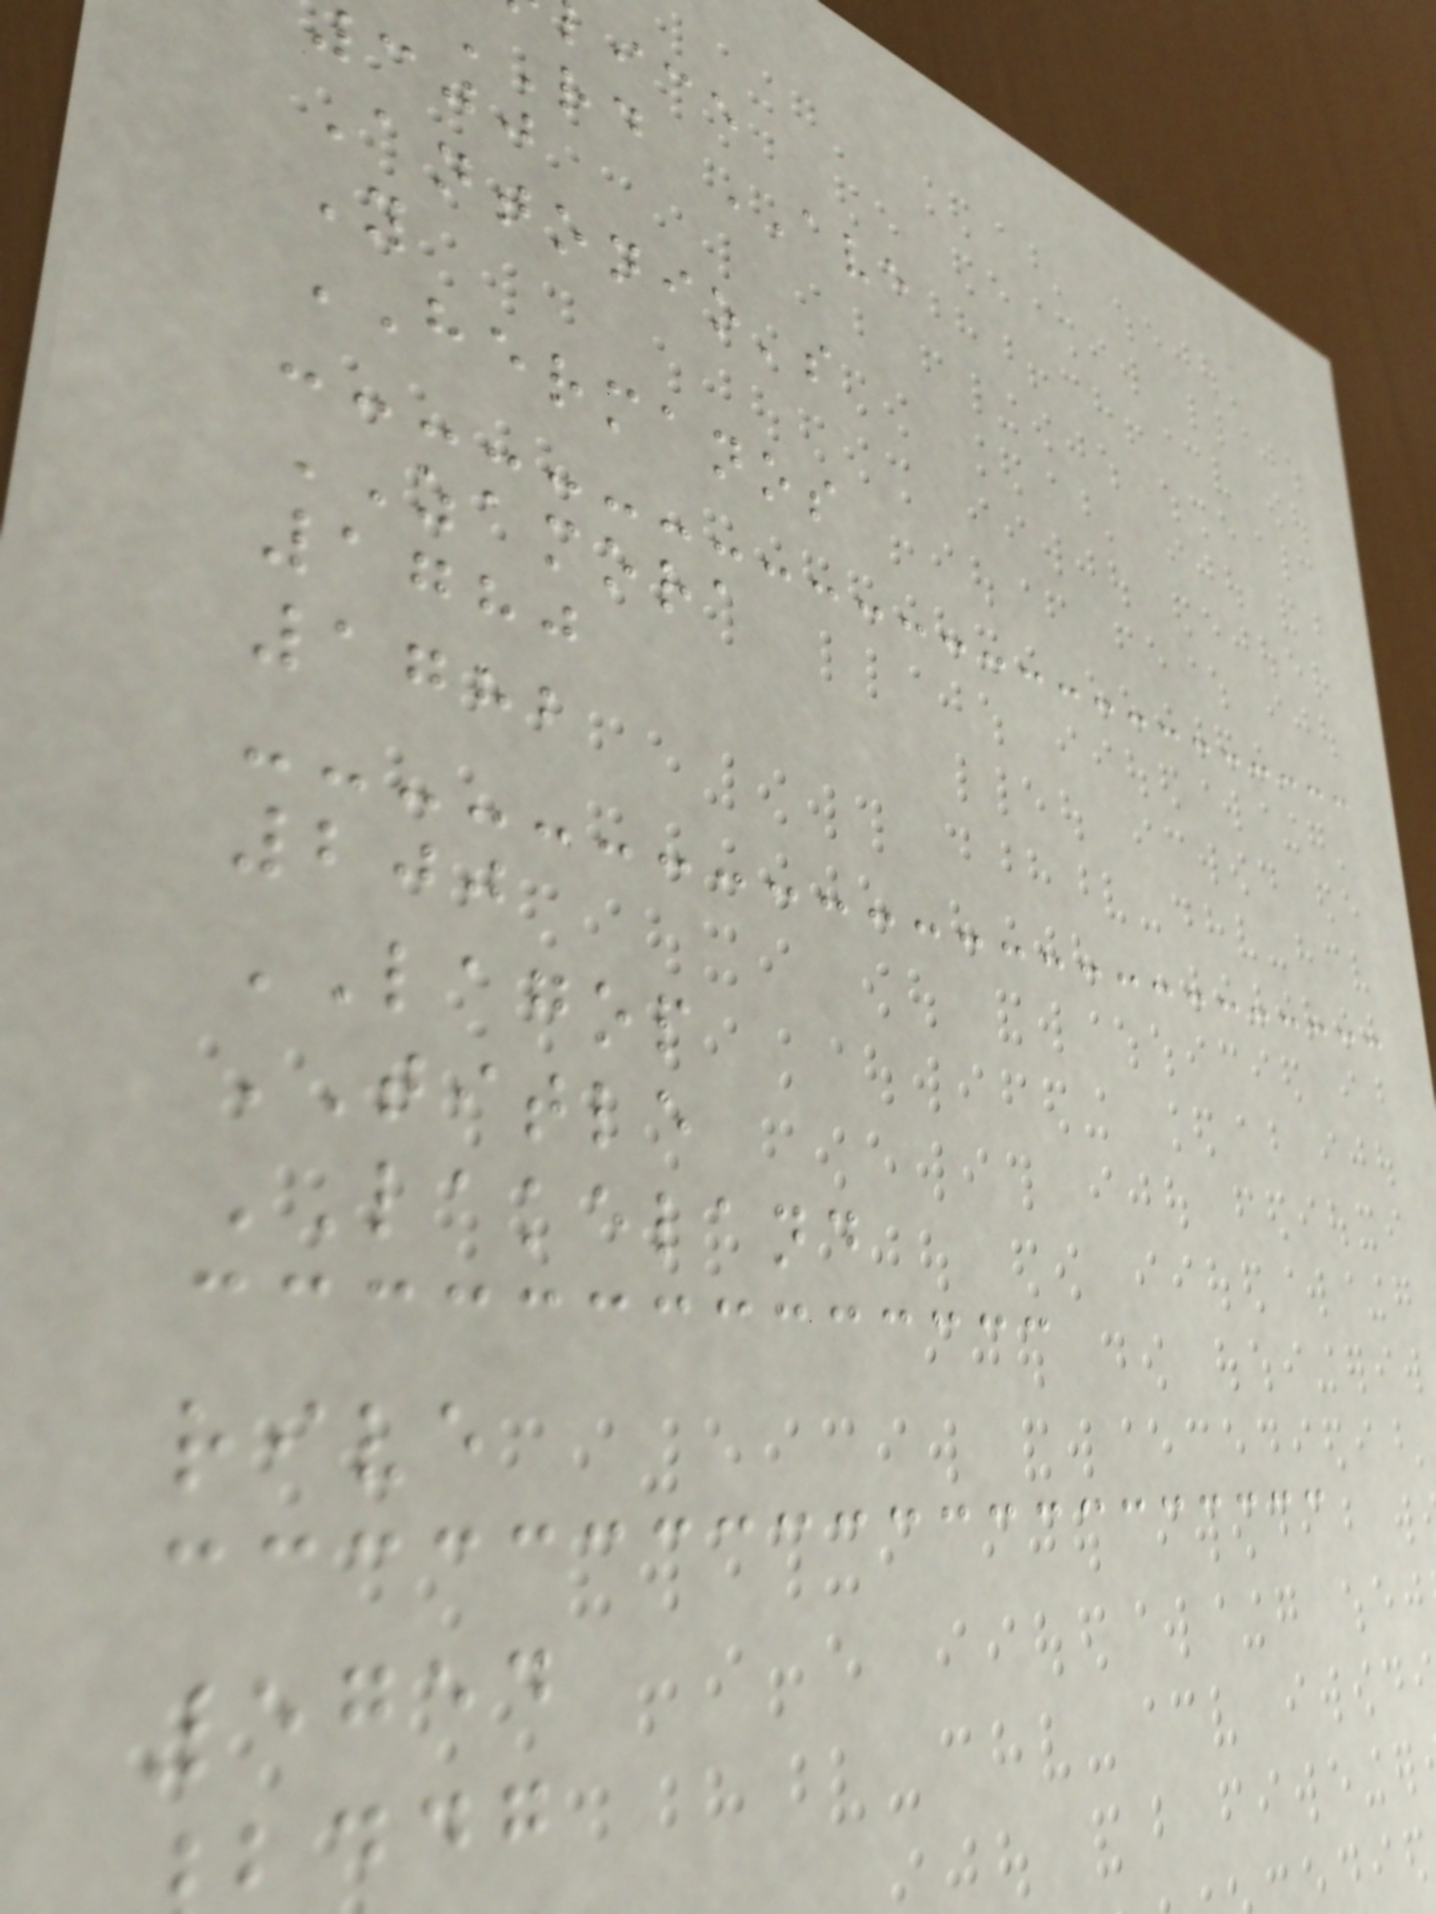rd AVE
Antonio's
Y
HERMANOS
ZAMORA
1780
1782
200
LAGOP
TITLE
LAKELAND
rive
5754
